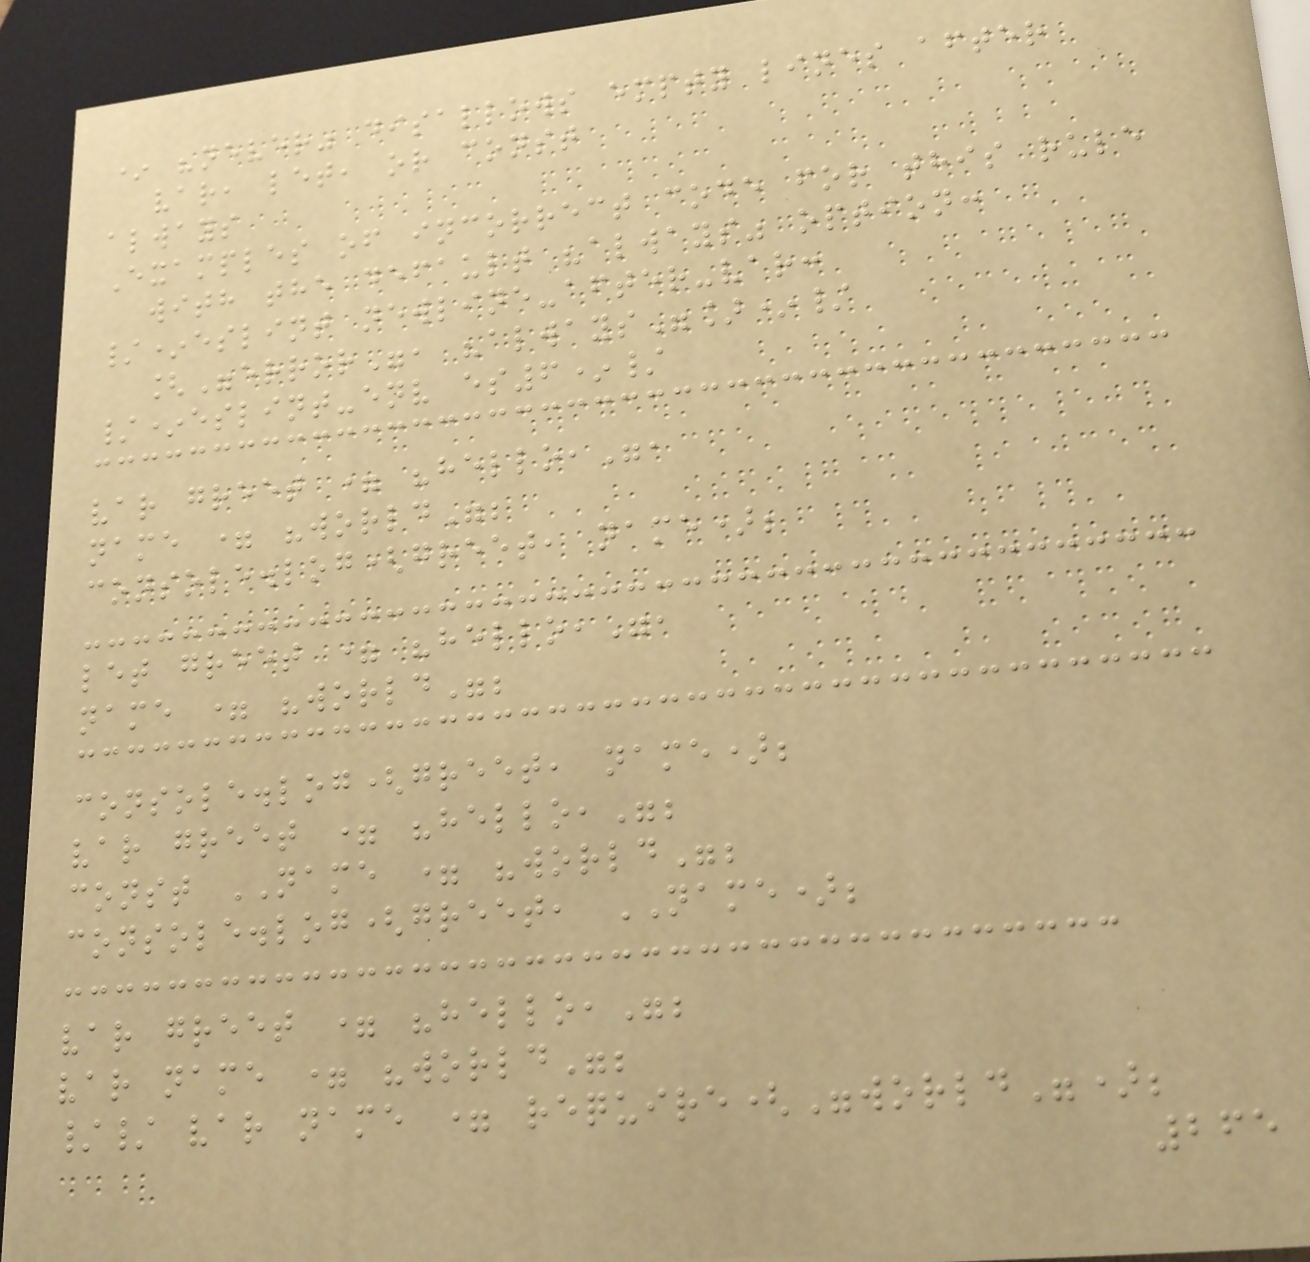* "never" disallows empty lines after
var, let, or const
always
Examples of incorrect code for this rule
with the default "always" option:
/*eslint newline-after-var:
["error", "always"]*/
/*eslint-env es6*/
var greet = "hello,",
name = "world";
console.log(greet, name);
let greet = "hello,",
name = "world";
console.log(greet, name);
var greet = "hello,";
const NAME = "world";
console.log(greet, NAME);
var greet = "hello,";
var name = "world";
// var name = require("world");
265
